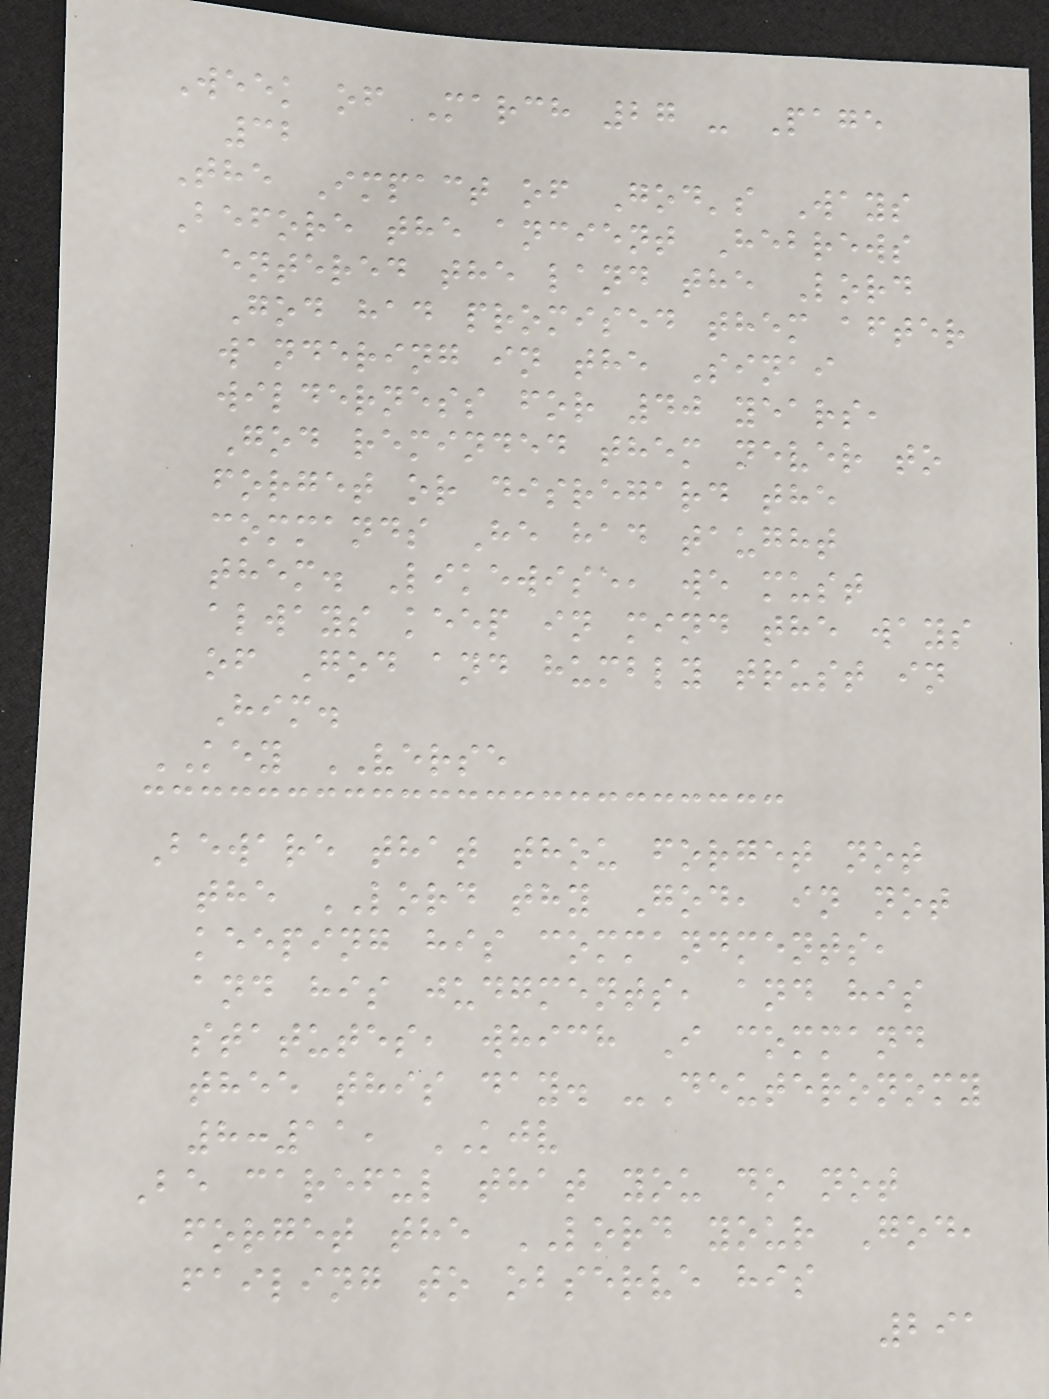Week of March 27 - Page
32
The Impact of God's Ways
Before the ancient Hebrews
entered the land the Lord
God had promised them after
wandering in the Sinai
wilderness for 40 years,
God reminded them never to
forget or disregard the
commands He had taught
them. Likewise, we must
always keep in mind the ways
of God and humbly trust in
Him.
KEY VERSE
Beware that thou forget not
the LORD thy God, in not
keeping his commandments,
and his judgments, and his
statutes, which I command
thee this day. -Deuteronomy
8:11, KJV
Be careful that you do not
forget the LORD your God,
failing to observe his
291
